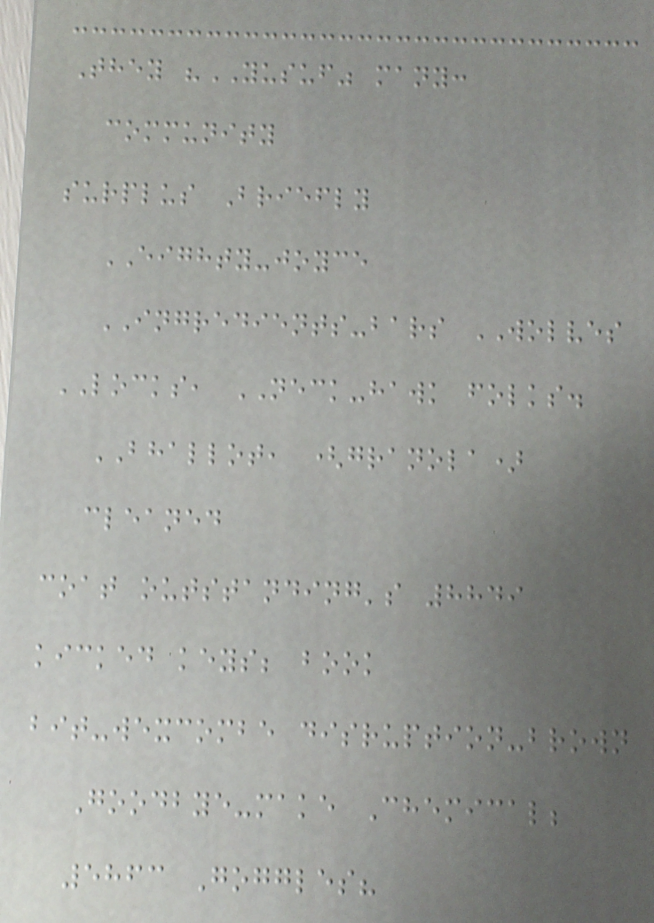They "YUSUF" many:
community
surplus Briefly
EIGHTY-joyce
INGREDIENTS-bars WOLVES
LOCKS, NECK-hawk folks.
BHALLOT, (granola)
cleaned
coat outstanding's 8849
kicked keys; book
bit-wexcombe disruption-brown
Goodbye-make Chemical;
5863 Goggles?
